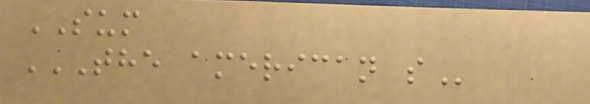SUM
THE AMERICAN S
